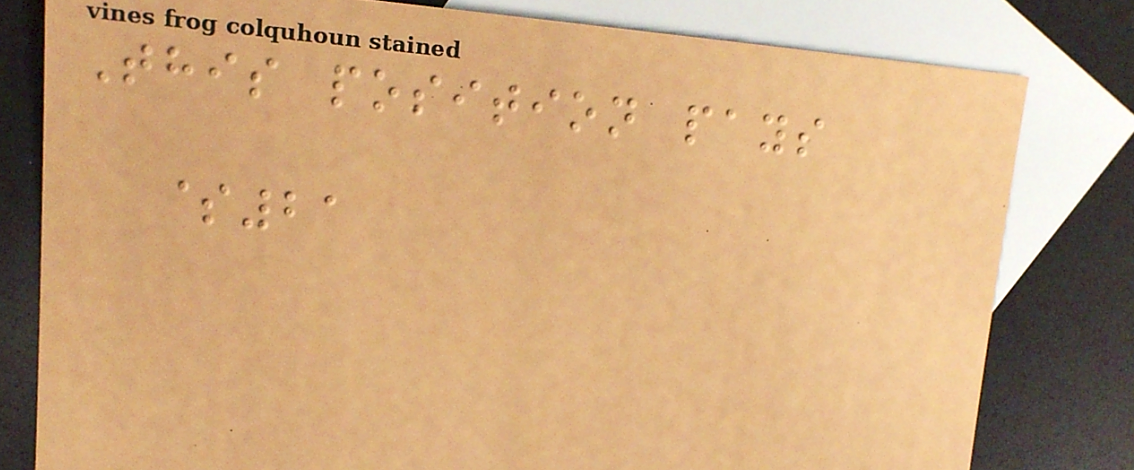This position pays
$21
